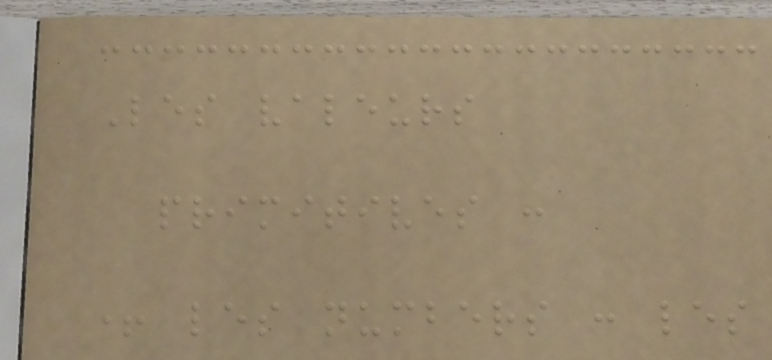Les valeurs
primitives :
+ les numbers : les
